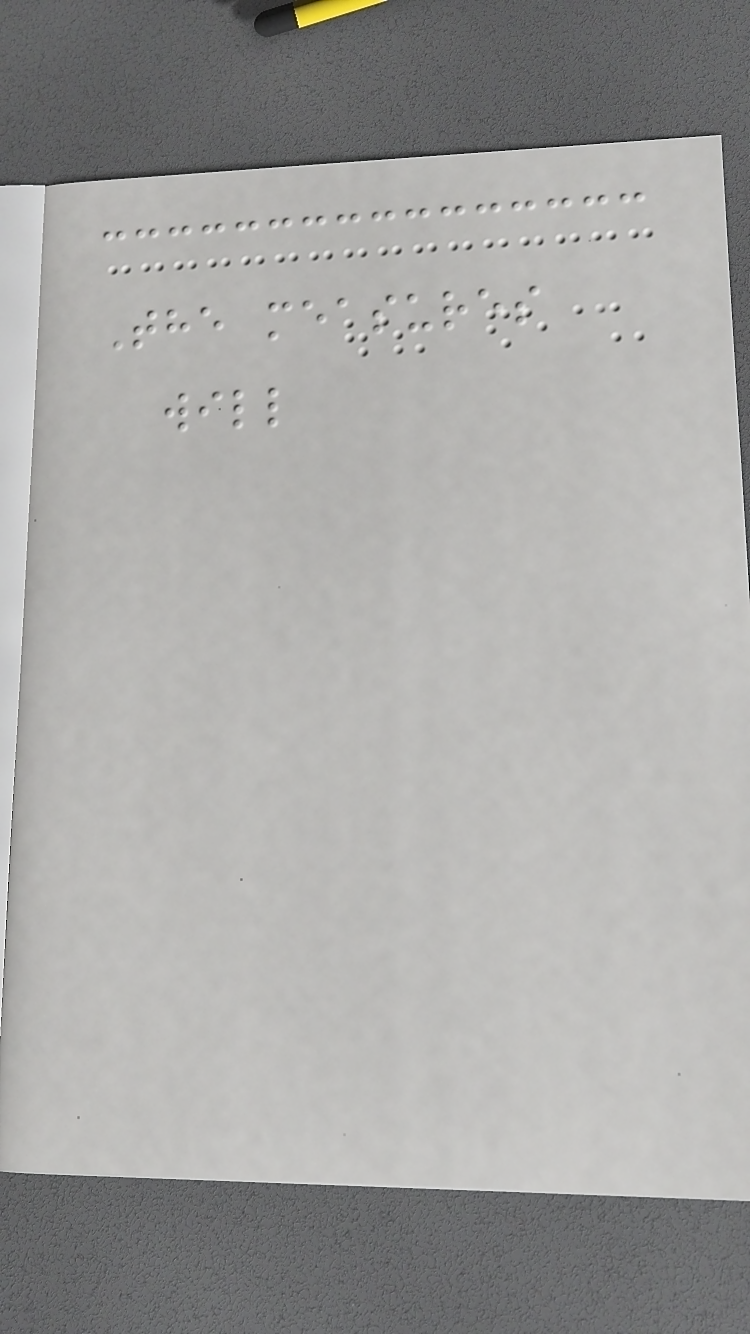The measures
will
